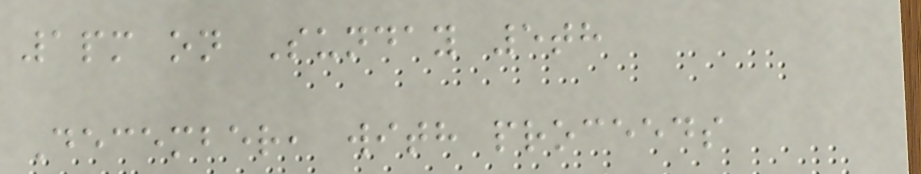1pm on Sunday 5th
December, with proceeds
